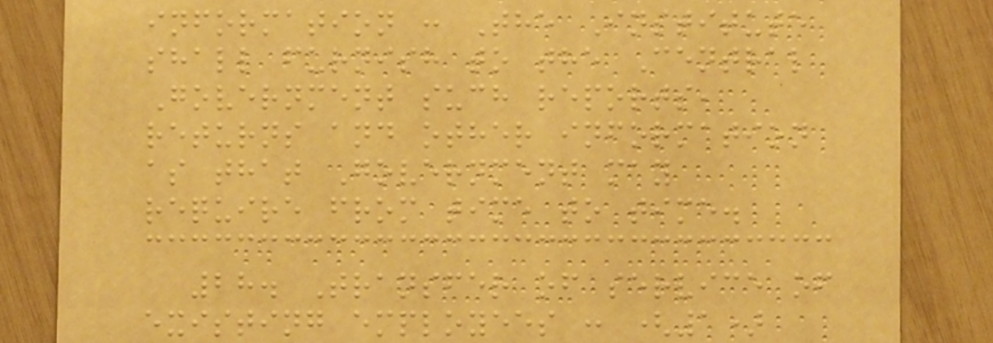information : The Institute
shall furnish to the Central
Government such reports,
returns and other information
as that Government may
require from time to time.
28. Transfer of service of
existing employees : (1)
